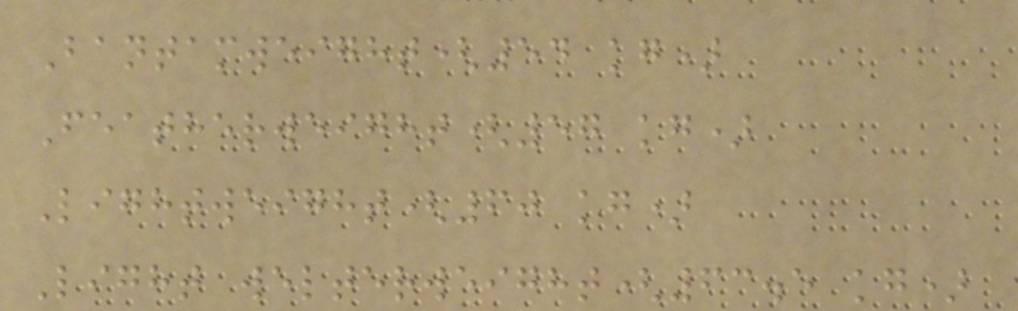Bantamweight(54 kg)
Featherweight(57 kg)
Lightweight(60 kg)
Light welterweight(63.5 kg)
